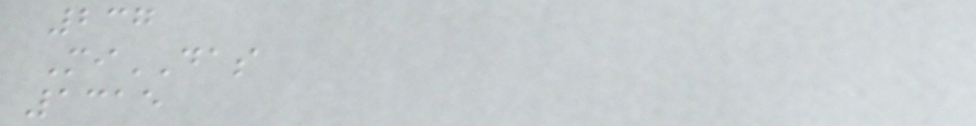237
MiDAS
1315
